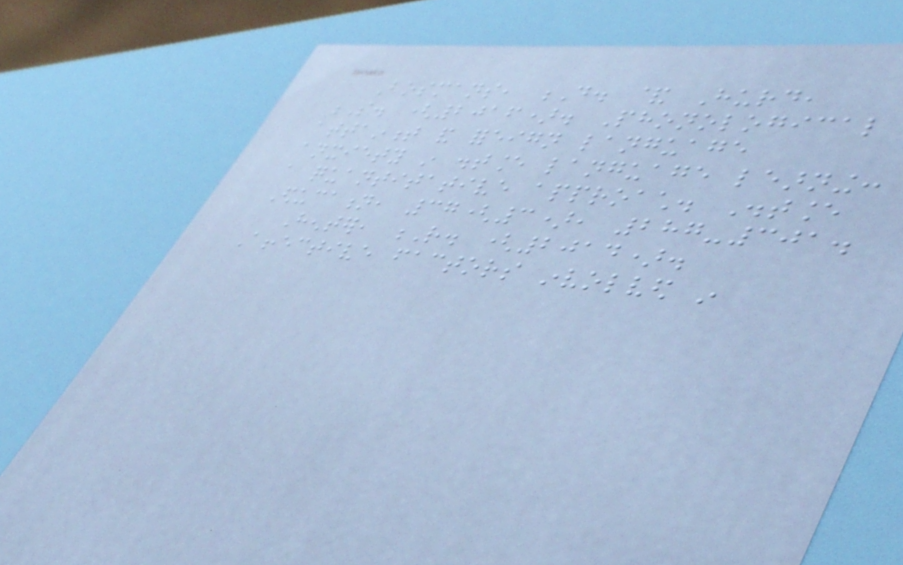Bosmans, D. & Hurd,
S. (2016). Phonological
attainment and foreign language
anxiety in distance language learning:
a quantitative approach. Distance
Education, 37(3), 287-301.
Henter, R. (2014).
Affective factors involved in
